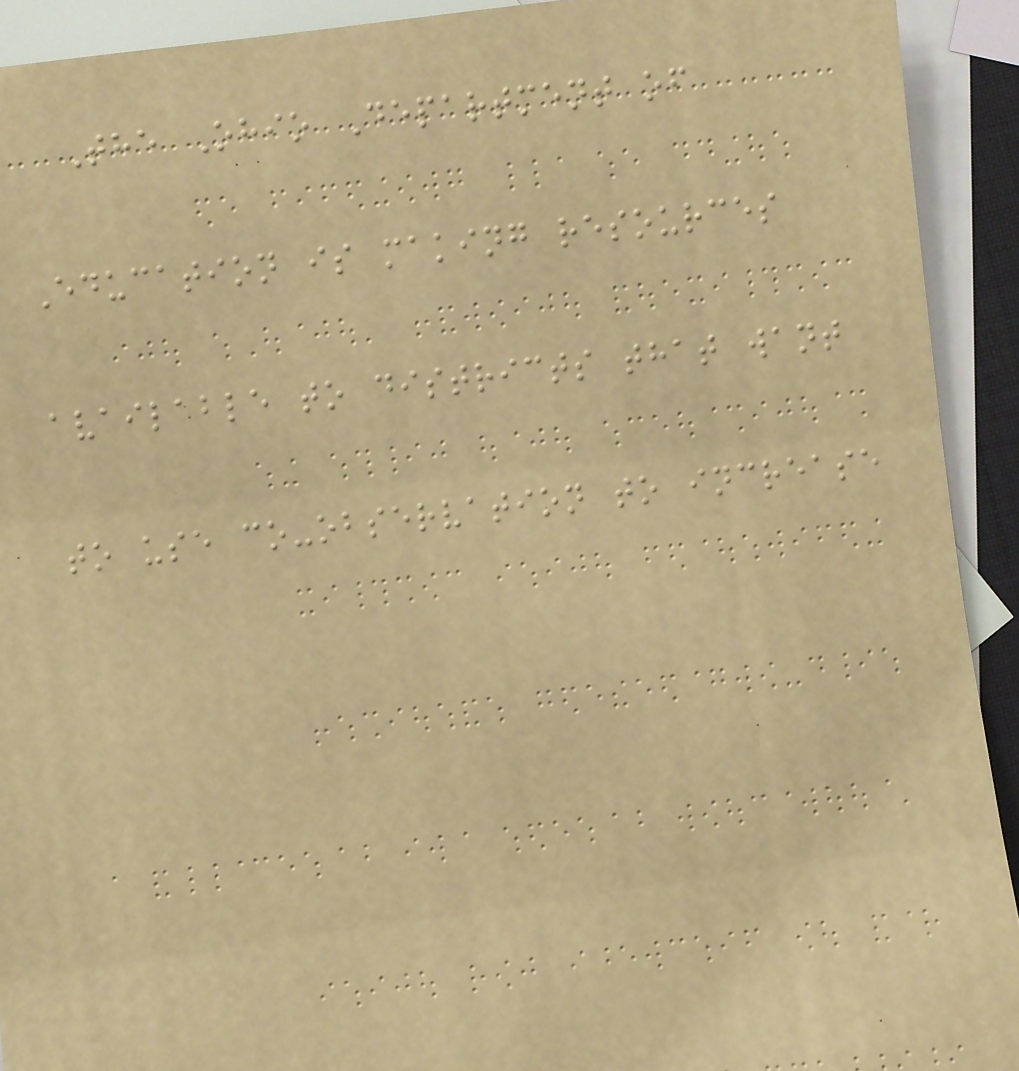The Ohio Department of
Education is making resources
available to districts that want
to use co-observation to increase
